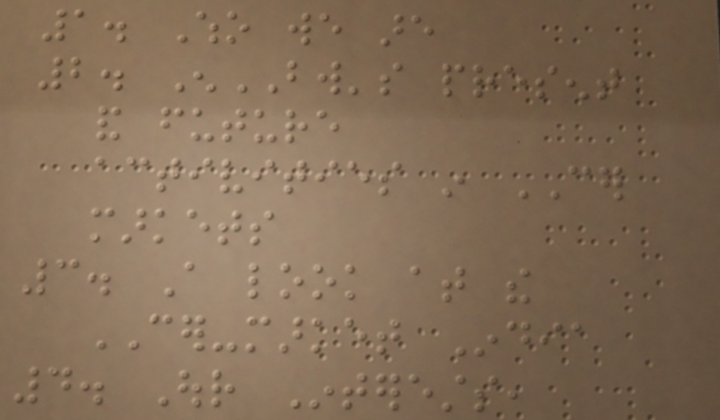1. Who we are
2. EnBW's present
and future
activities in CER
markets
3. A look at the
CER-market India
4. Our Interests,
